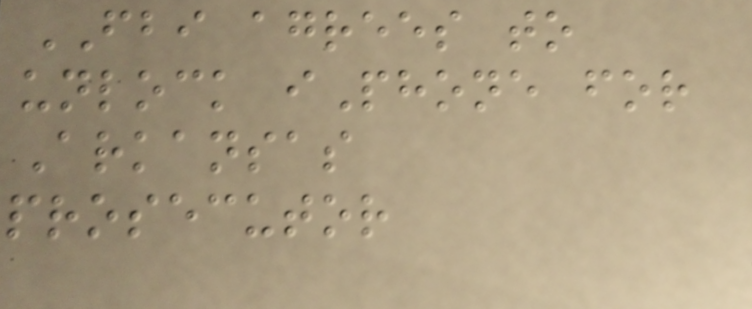FBI agrees to
unlock iPhone for
Arkansas
prosecutor
